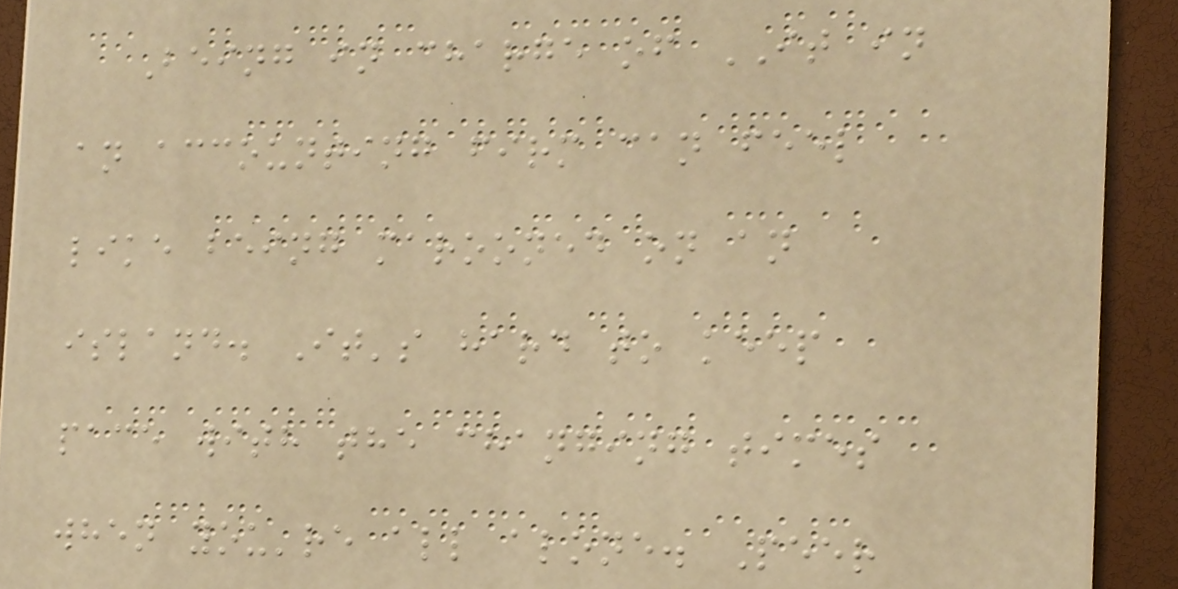Being in charge of IT in
an accounting firm can feel
like being marooned on an
island. It's hard to keep
pace with the changing times
when you're all alone. Peer
